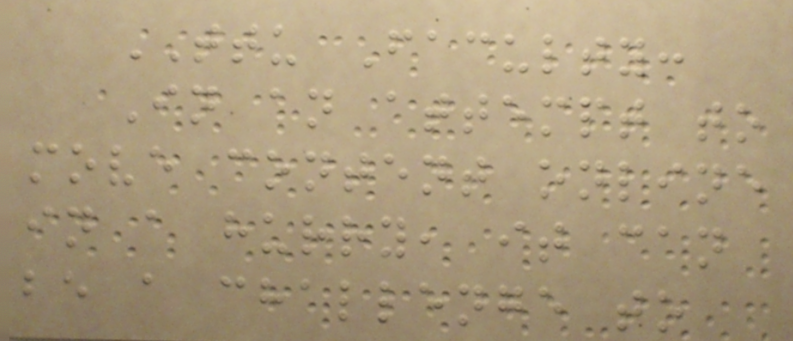TTU Faculty:
In an attempt to
move content online
in a hurry, it can
be a challenge to
